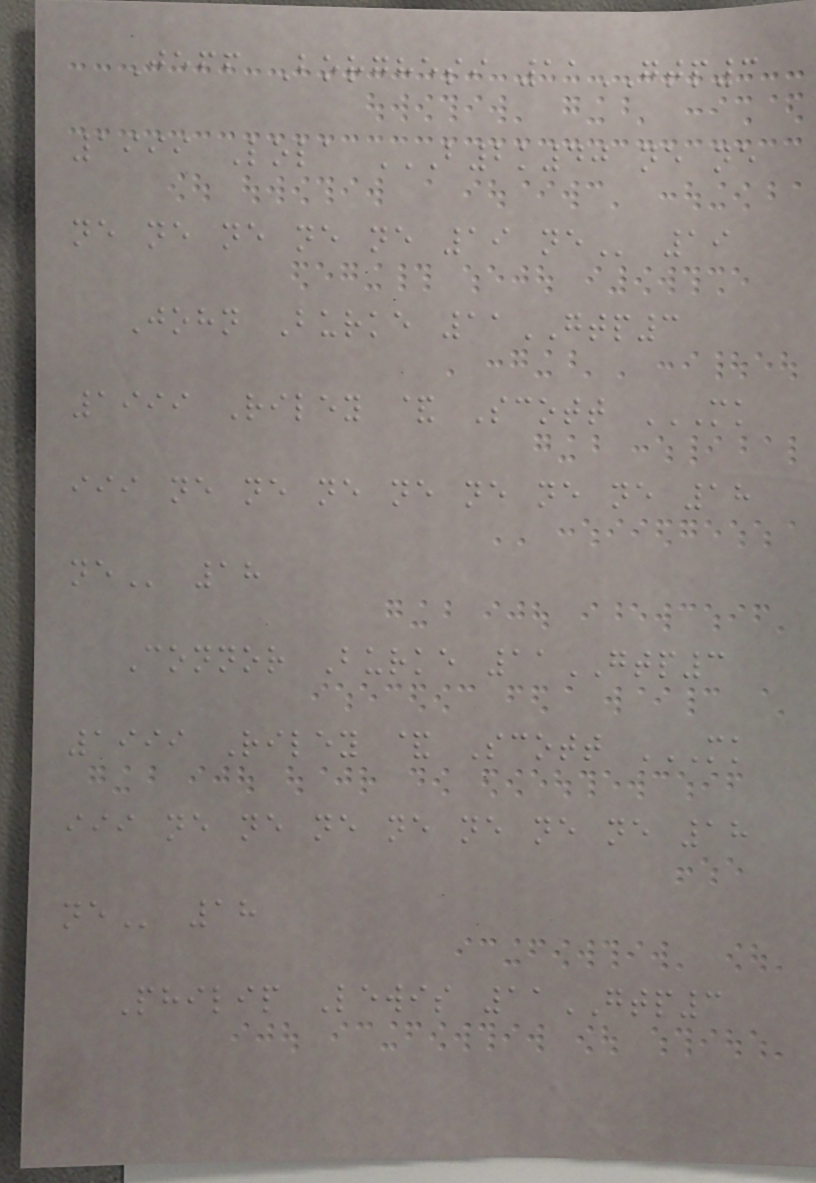Jeff Borghesi 11GTP3
1999 Lola B2K40 NE NE
NE NE NE NE NE 19 NE 19
John Burke 11GTP3
1999 Riley & Scott MK
III NE NE NE NE NE NE NE 18
NE 18
Connor Burke 11GTP3
1999 Riley & Scott MK
III NE NE NE NE NE NE NE 18
NE 18
Philip Lewis 11GTP3
